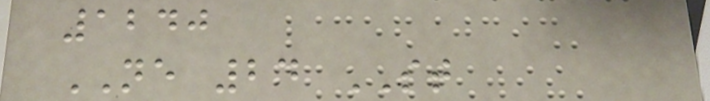1240
NE 24 ST
